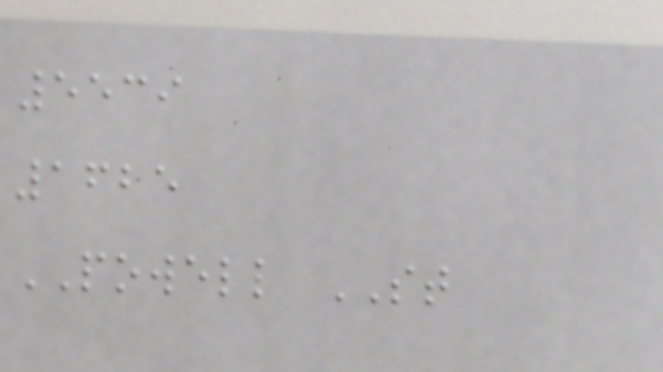5539
1625
POWELL ST
